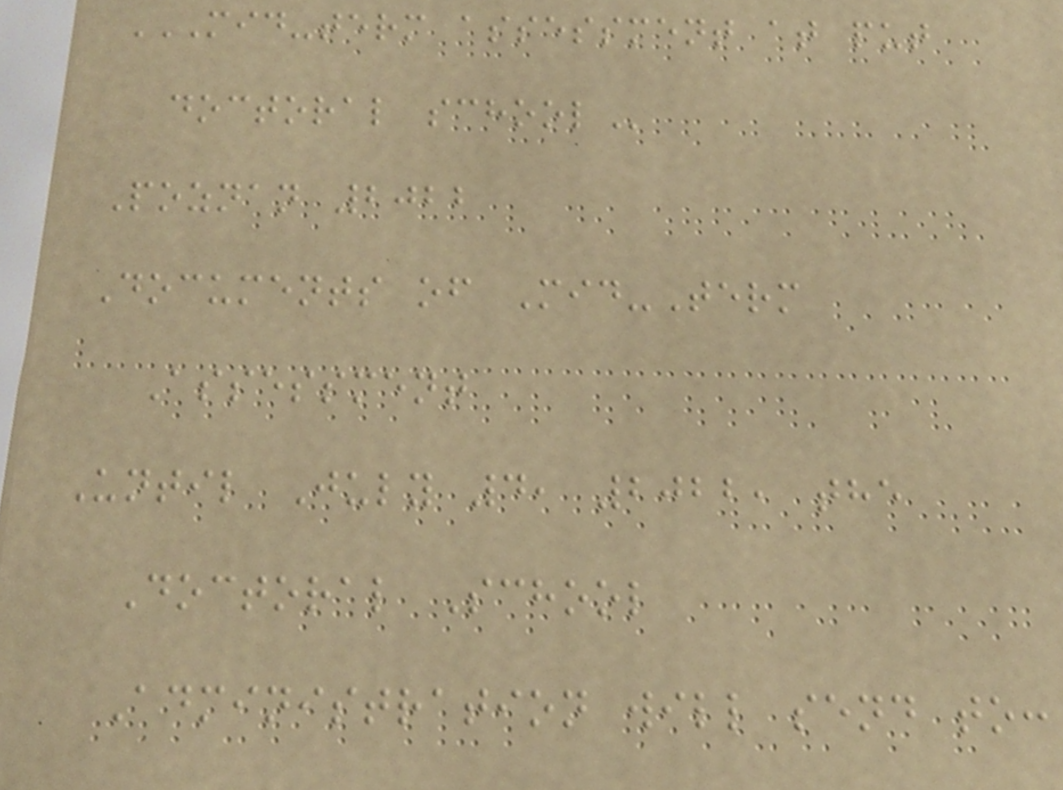MID-TERM ASSESSMENT AT PUT
DOCTORAL SCHOOL
Poznan 2022
Documents of Mid-Term
Assessment
Until July 4, 2022, the
Doctoral School
Administration will send to:
